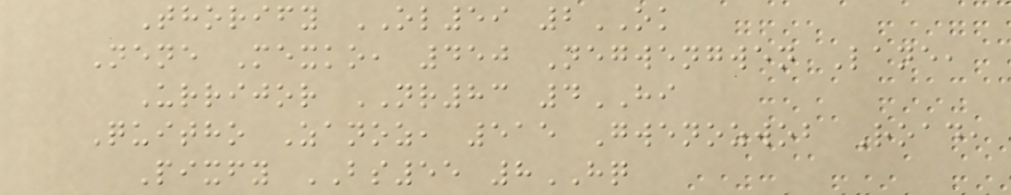Thorify OL59 2OK
Nene Mexko, 450 Negwengwen Lane,
Urrijor NR83 4HI
Quitho Zanoz, 515 Gwenozwob Road,
Pixfy BS55 8HQ
